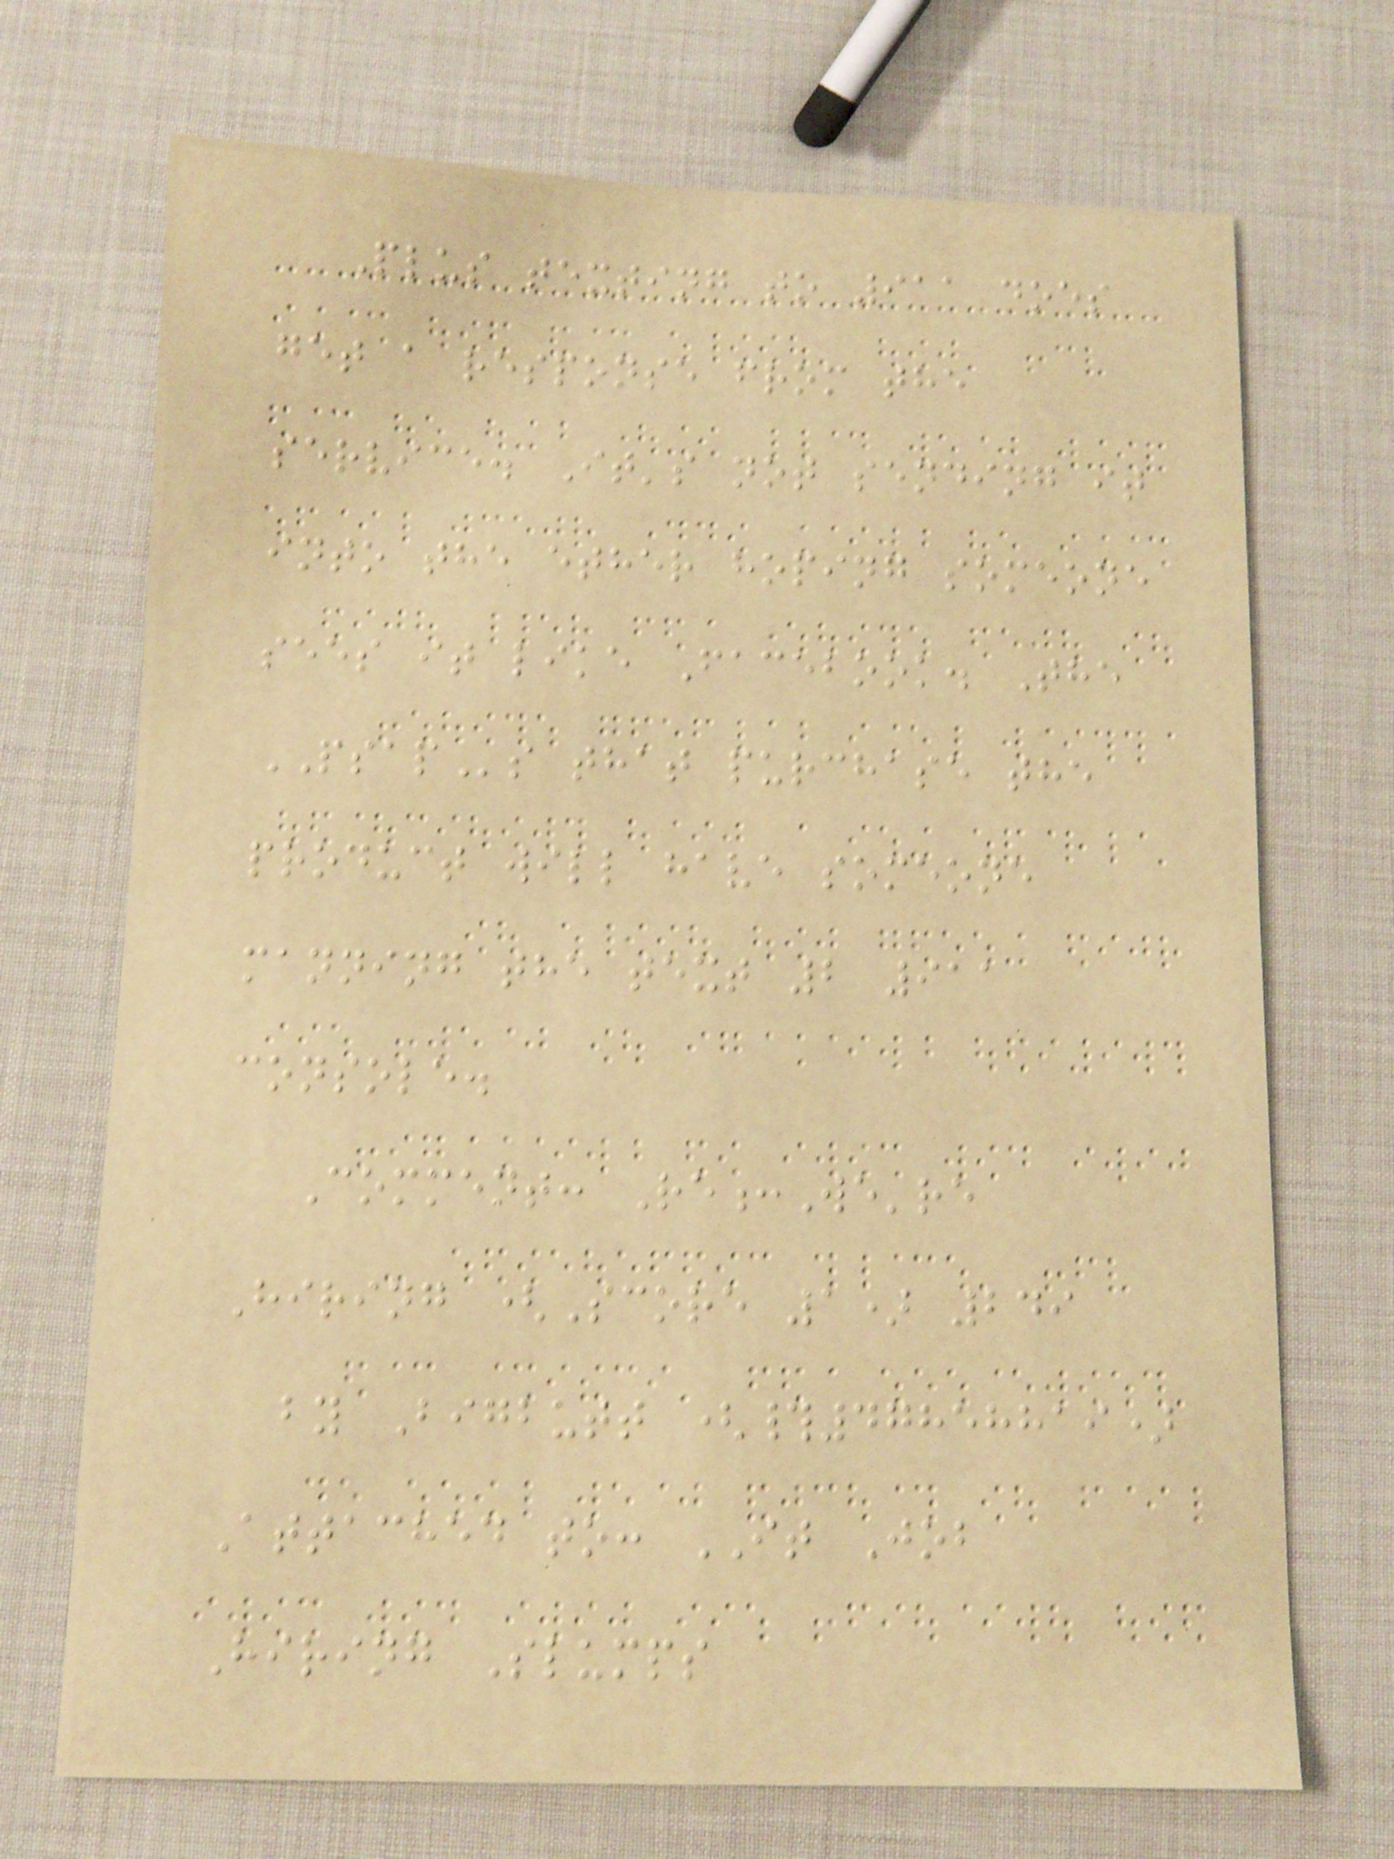Plus texting to 911 does
get a response from the
service. It's not sending it
into the ether hoping someone
sees it like Facebook. The
PSAPs that purchase the
product will have someone
manning the text 2 911
console.
Comment: Re:We're
Hiring (Score 1) 249
by Bigbutt (#47858819)
Attached to: IT Job
Hiring Slumps
